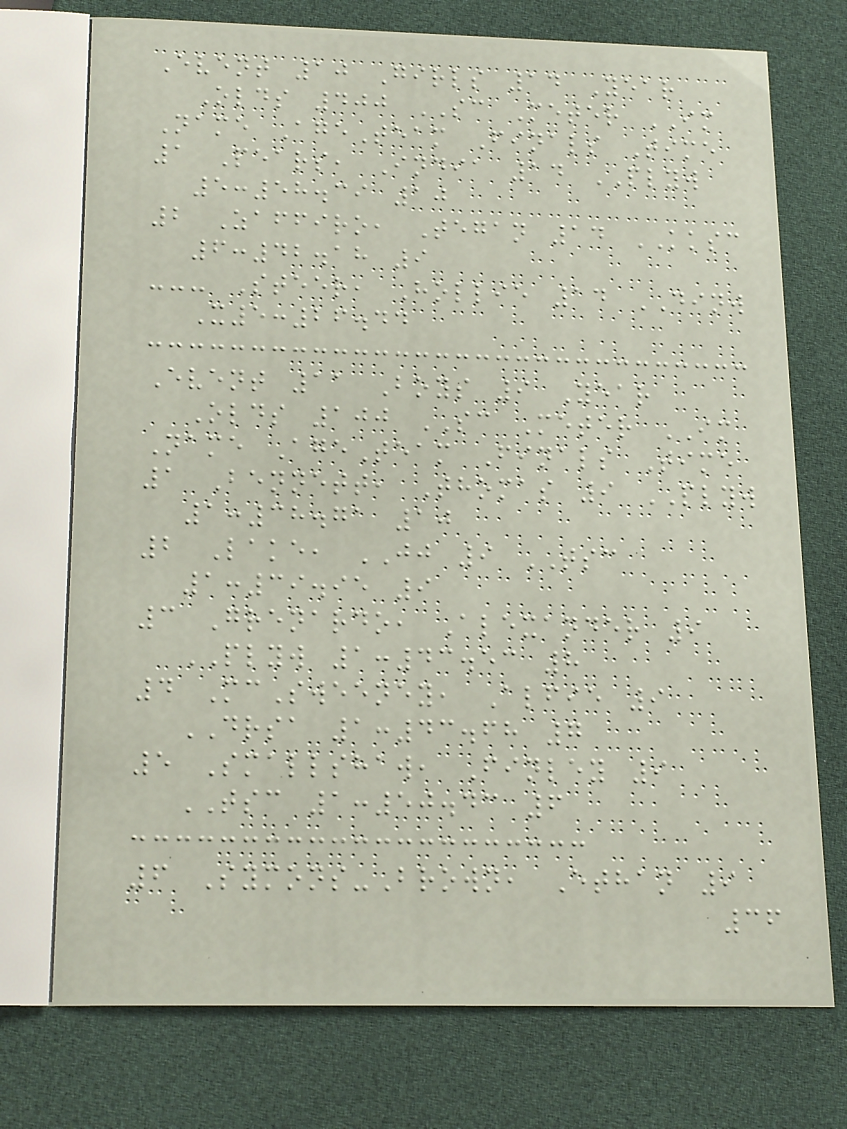Event 10 Girls 14 Year
Olds 400 SC Meter IM
Name AgeTeam Finals Time
1 Pears, India 14 PLYW
5:58.39 10
2 Zaffiro, Tegan 14 KKSC
6:42.18 9
--- Steer, Hollie 14 DINW
X5:26.44
Event 11 Boys 9 Year
Olds 100 SC Meter IM
Name AgeTeam Finals Time
1 Bennett, Thomas 9 PLYW
1:38.71 10
2 Lake, JJ 9 TSC
1:39.95 9
3 Grenardo, Alexander 9
PLYW 1:43.53 8
4 McSweeney, Alfie 9
DRSA 1:43.68 7
5 Smallshaw, Finley 9
TSC 1:50.43 6
6 Symons-Brown, Ethan 9
36
